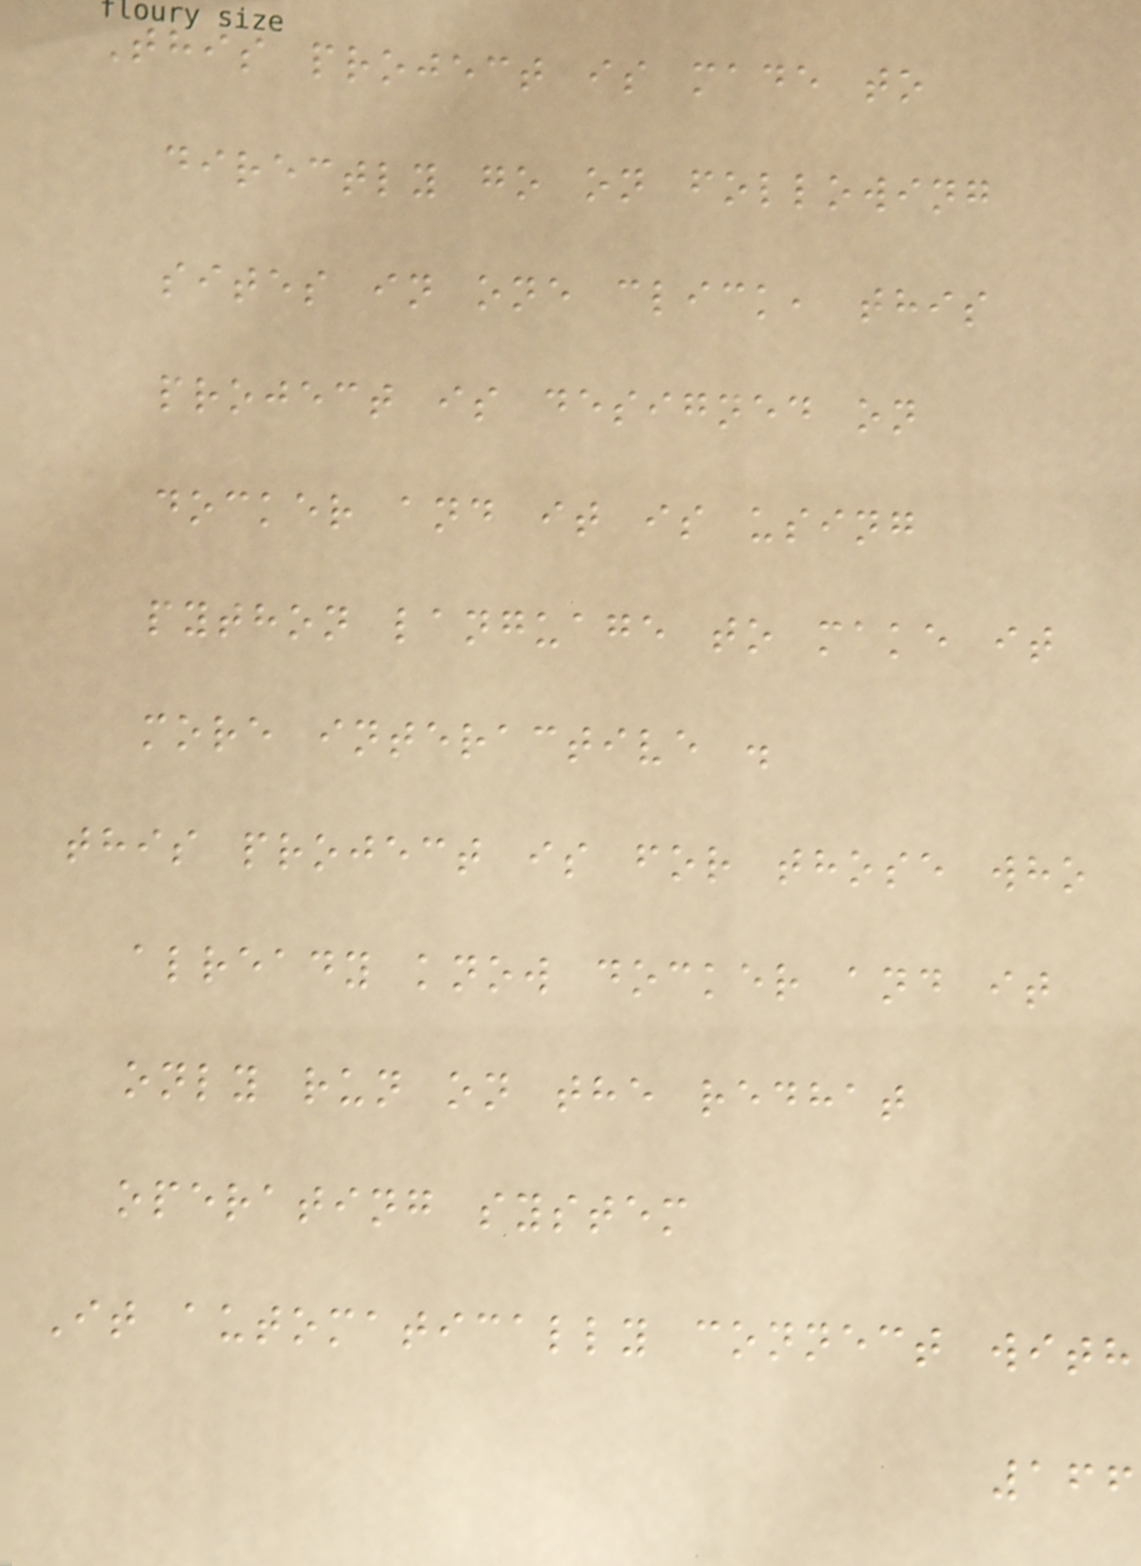This project is made to
directly go on following
sites in one click, this
project is designed on
docker and it is using
python language to make it
more interactive .
this project is for those who
already know docker and it
only run on the redhat
operating system
It automatically connect with
166
